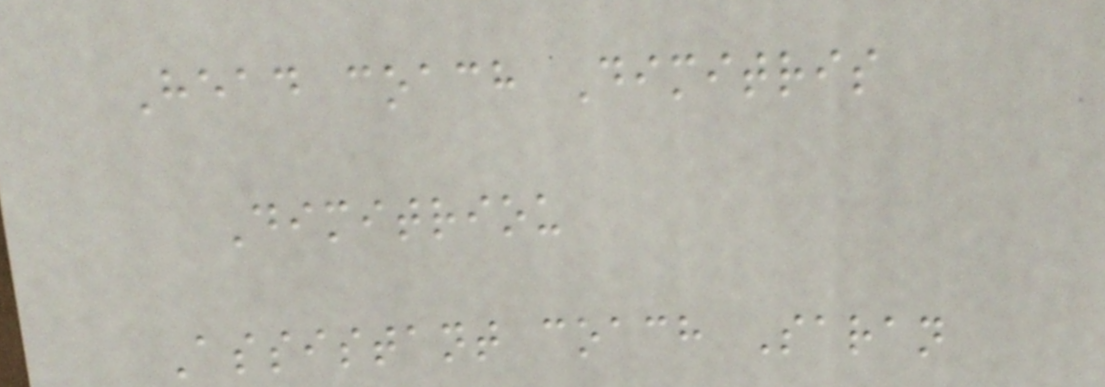Head coach Dimitris
Dimitriou
Assistant coach Saran
